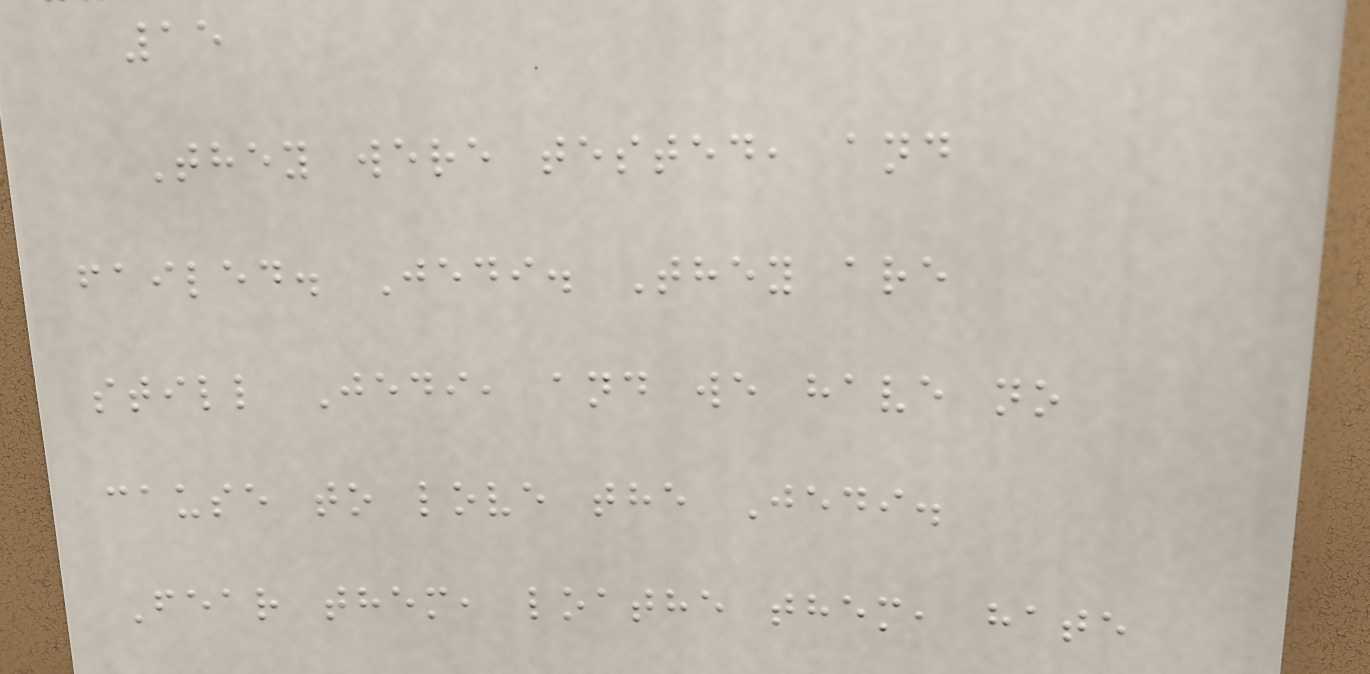15
They were tested, and
failed. Jedi. They are
still Jedi, and we have no
cause to love the Jedi.
Fear them, loathe them, hate
